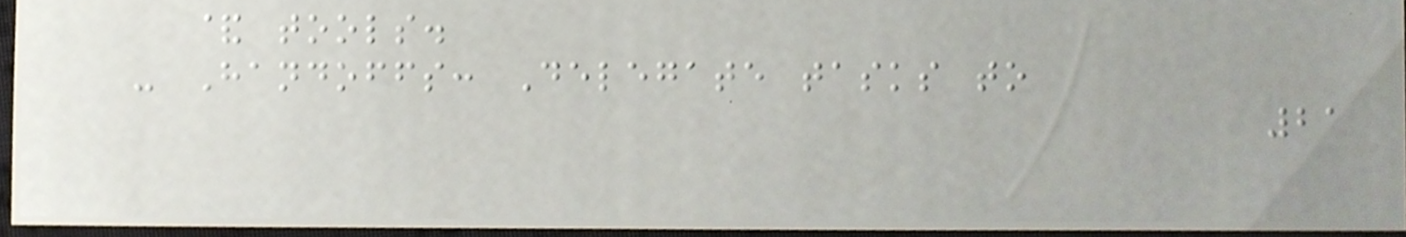& tools.
- Handoffs: Delegate tasks to
21
